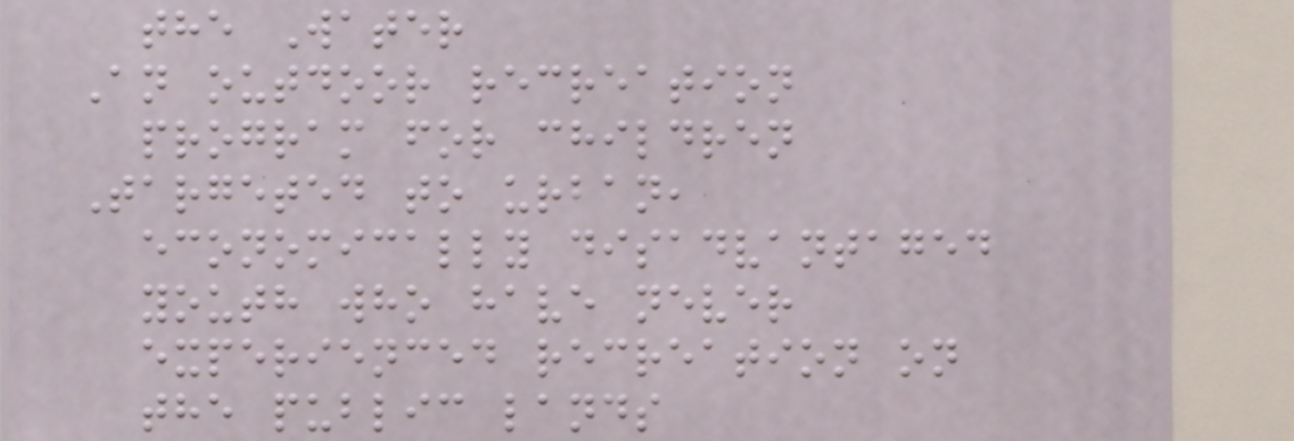the Water
An outdoor recreation
program for children
Targeted to urban,
economically disadvantaged
youth who have never
experienced recreation on
the public lands
